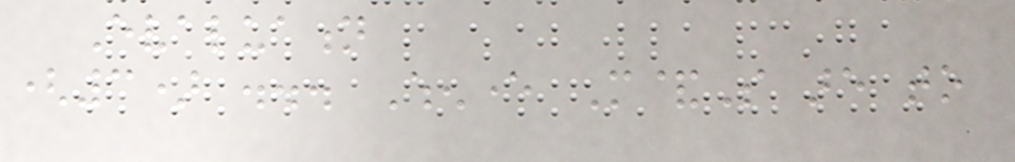Evaluation
(3) ... Whenever M&S are to
